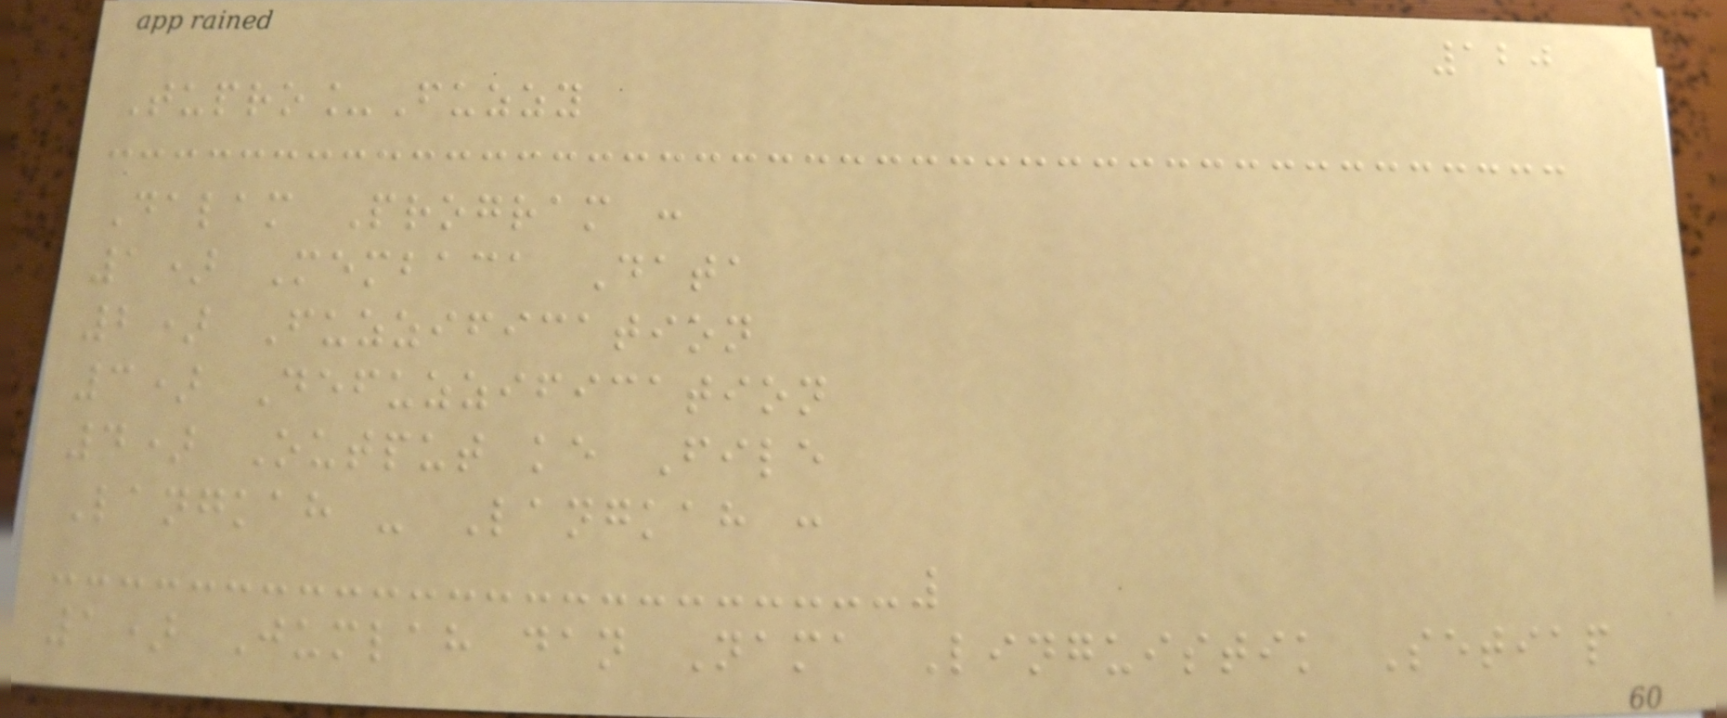120
Tupro_Fuzzy
Dalam Program :
1) Membaca Data
2) Fuzzification
3) Defuzzification
4) Output ke File
Langkah - Langkah :
1) Jumlah dan Nama Linguistik Setiap
